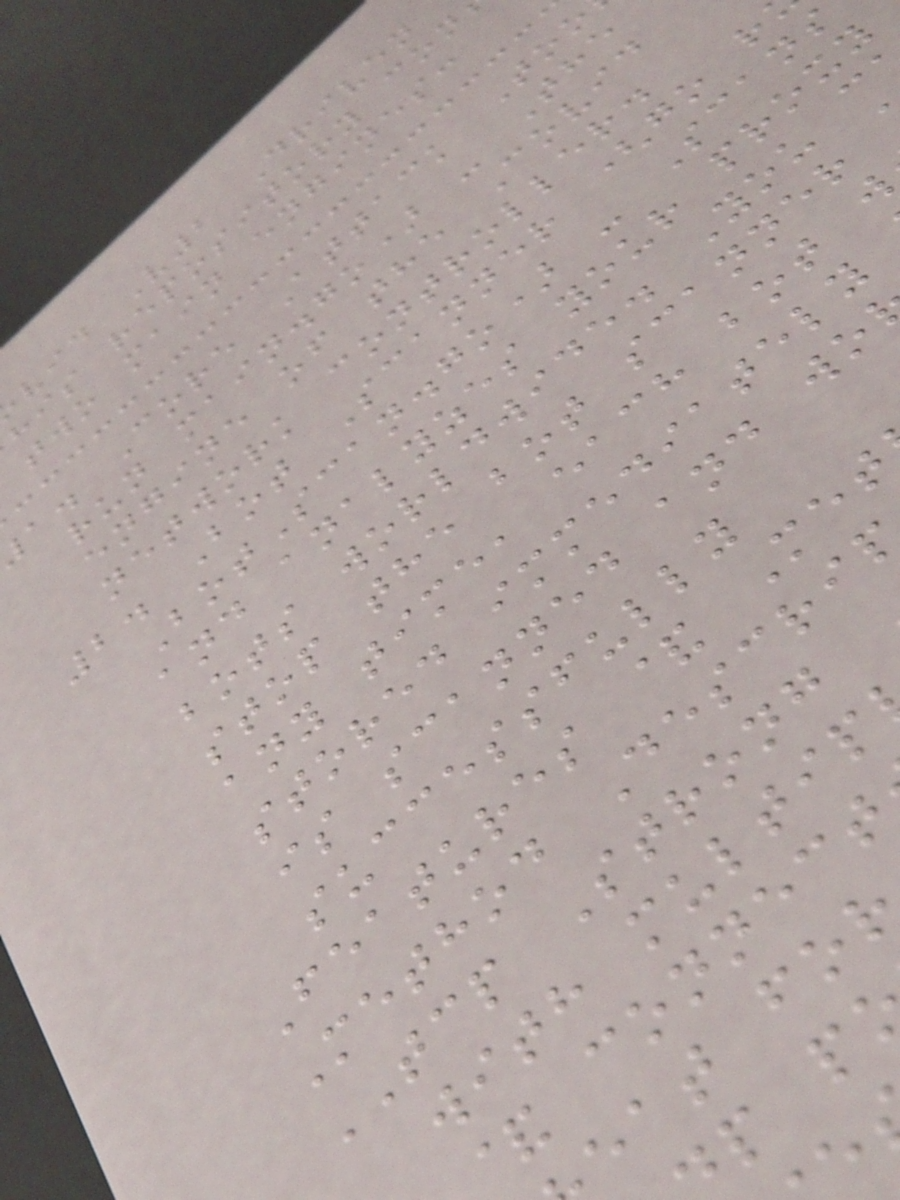vid V2 Driven
his repository con
two main engines:
a. Core Attack Too
run main.go) - The
engine of the Covid
network controller.
2. Bot Scanner (go r
BotScan.go) - Scans
and analyzes your proxy
bots worldwide. You c
stop the bot scanner
any time, each bot w
stored immediately
is scanned and wo
successfully
Features & Met
Method Descri
TCP Strong
with multip
connect
eat fo
